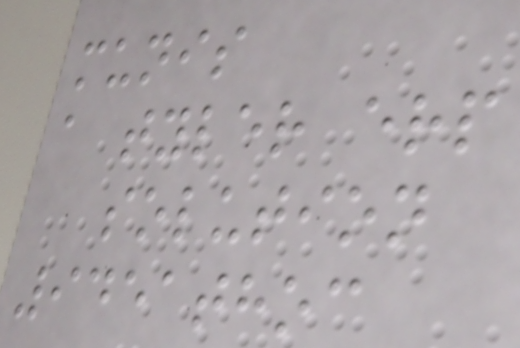munis
a tyler erp
solution
9451thoc
